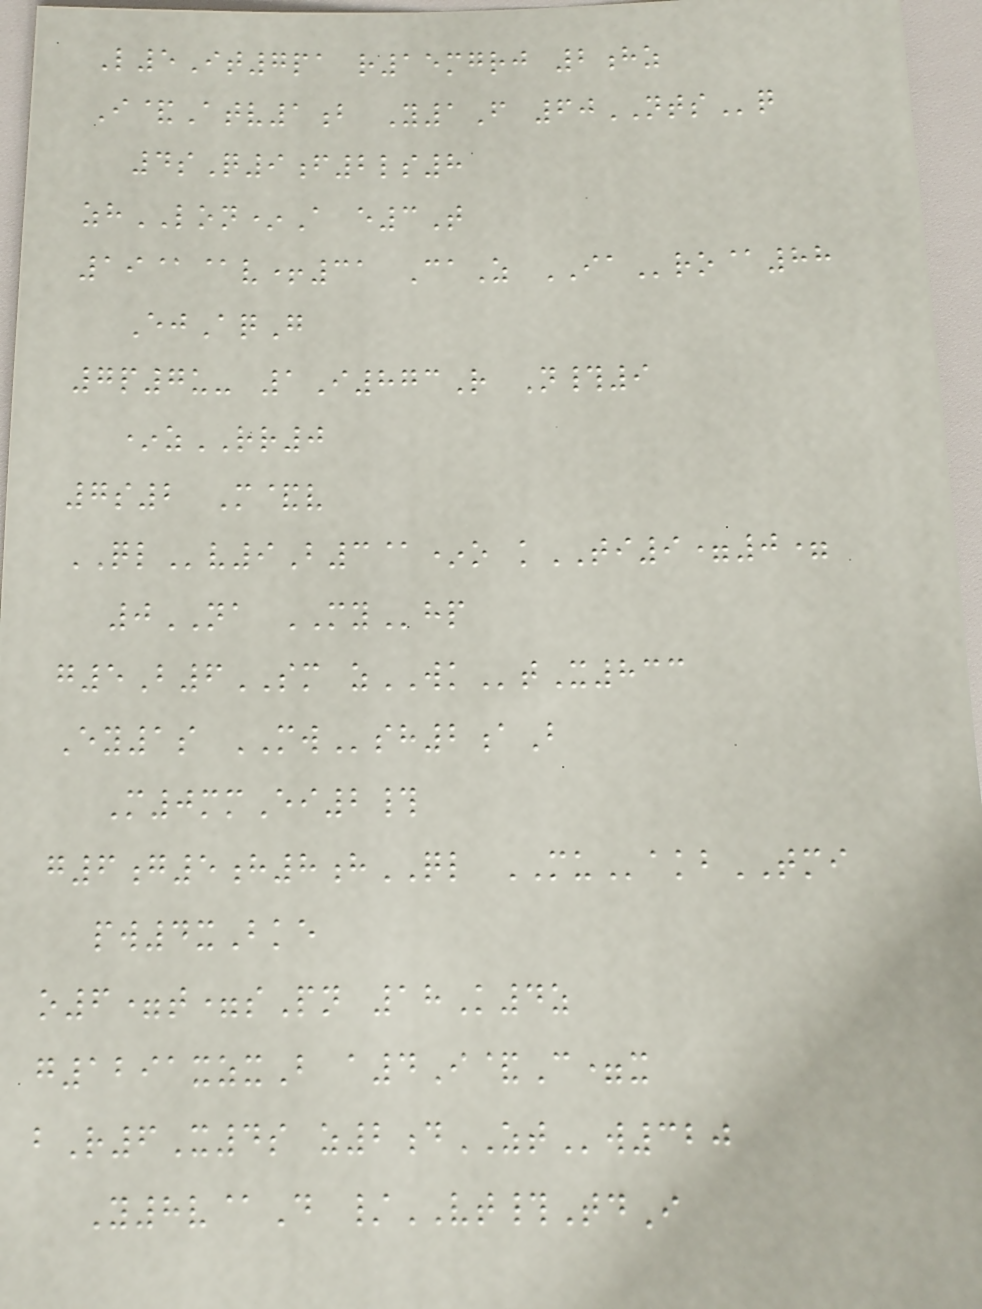L5It7pa r15mgrj 2hz
I&Atv1b Y1F 60NTSq
4sQ9f2ls8
zhLON*A e3T
19@@v+31 CaZ IAro@88
EjAqG
7p7u- 1I873R N#9
*zRR0
7s2 M&v
QLv9B3@*o kTI9=0=
0NA MYhp
g5B6SM zWKtX833
Ey1s MWsh2aB
M0mmEi2#
g6g5h8hQL MUakbTMI
pw4xBke
o6=t=sPn 18K4z
g1291xzxB a4I&C=x
bR6X4s z2dZTw320
Y8v@D /VT#TdI
